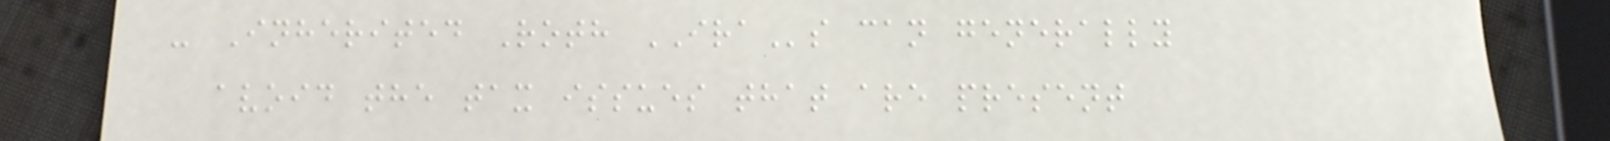- Inherited Roth IRAs can generally
avoid the tax issues that are present
